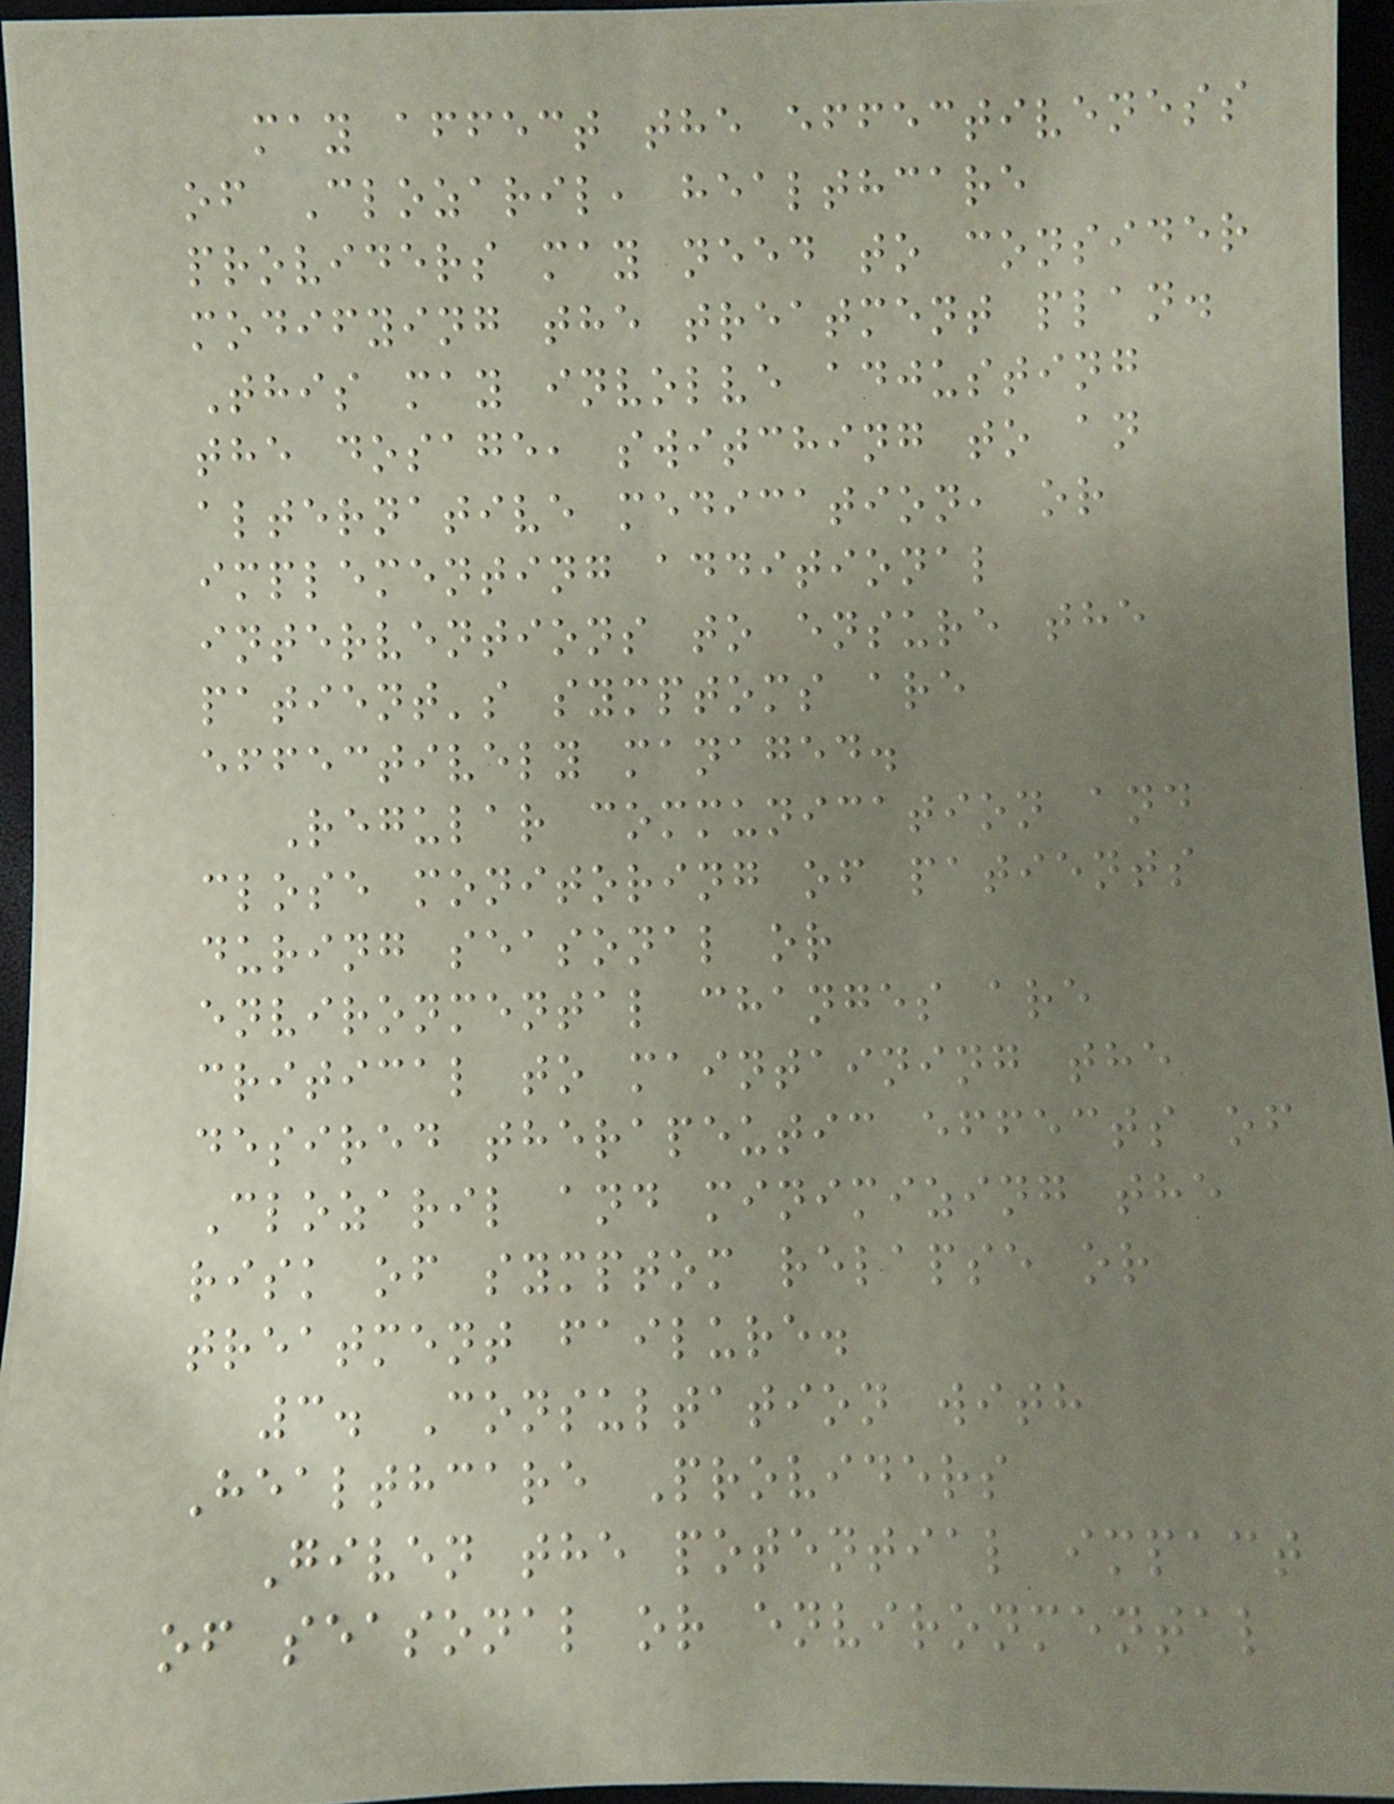may affect the effectiveness
of Clozaril, healthcare
providers may need to consider
modifying the treatment plan.
This may involve adjusting
the dosage, switching to an
alternative medication, or
implementing additional
interventions to ensure the
patient's symptoms are
effectively managed.
Regular communication and
close monitoring of patients
during seasonal or
environmental changes are
critical to maintaining the
desired therapeutic effects of
Clozaril and minimizing the
risk of symptom relapse or
treatment failure.
3. Consultation with
Healthcare Providers
Given the potential impact
of seasonal or environmental
